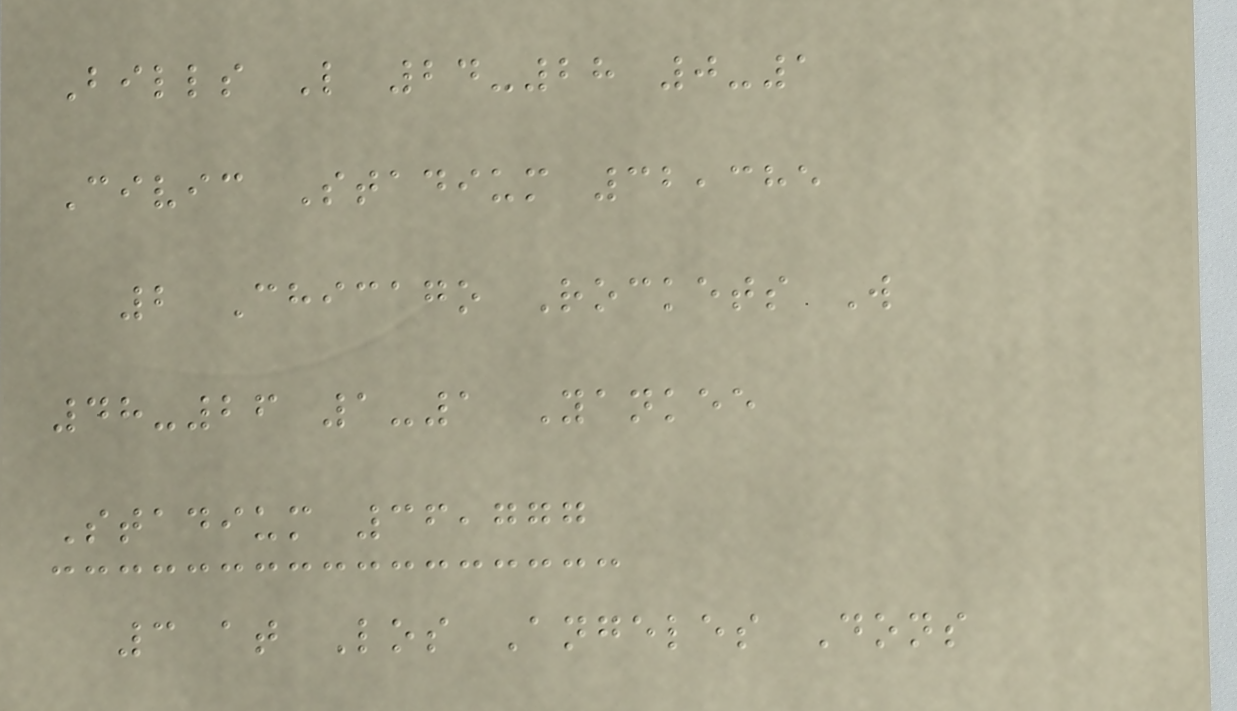Bills L 24-28 0-1
Civic Stadium 32,385
2 Chicago Rockets W
48-26 1-1 Yankee
Stadium 36,777
3 at Los Angeles Dons
